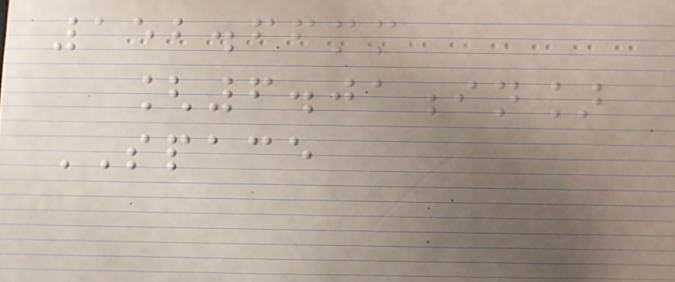152.66mm
[6.01in]
SPACE
